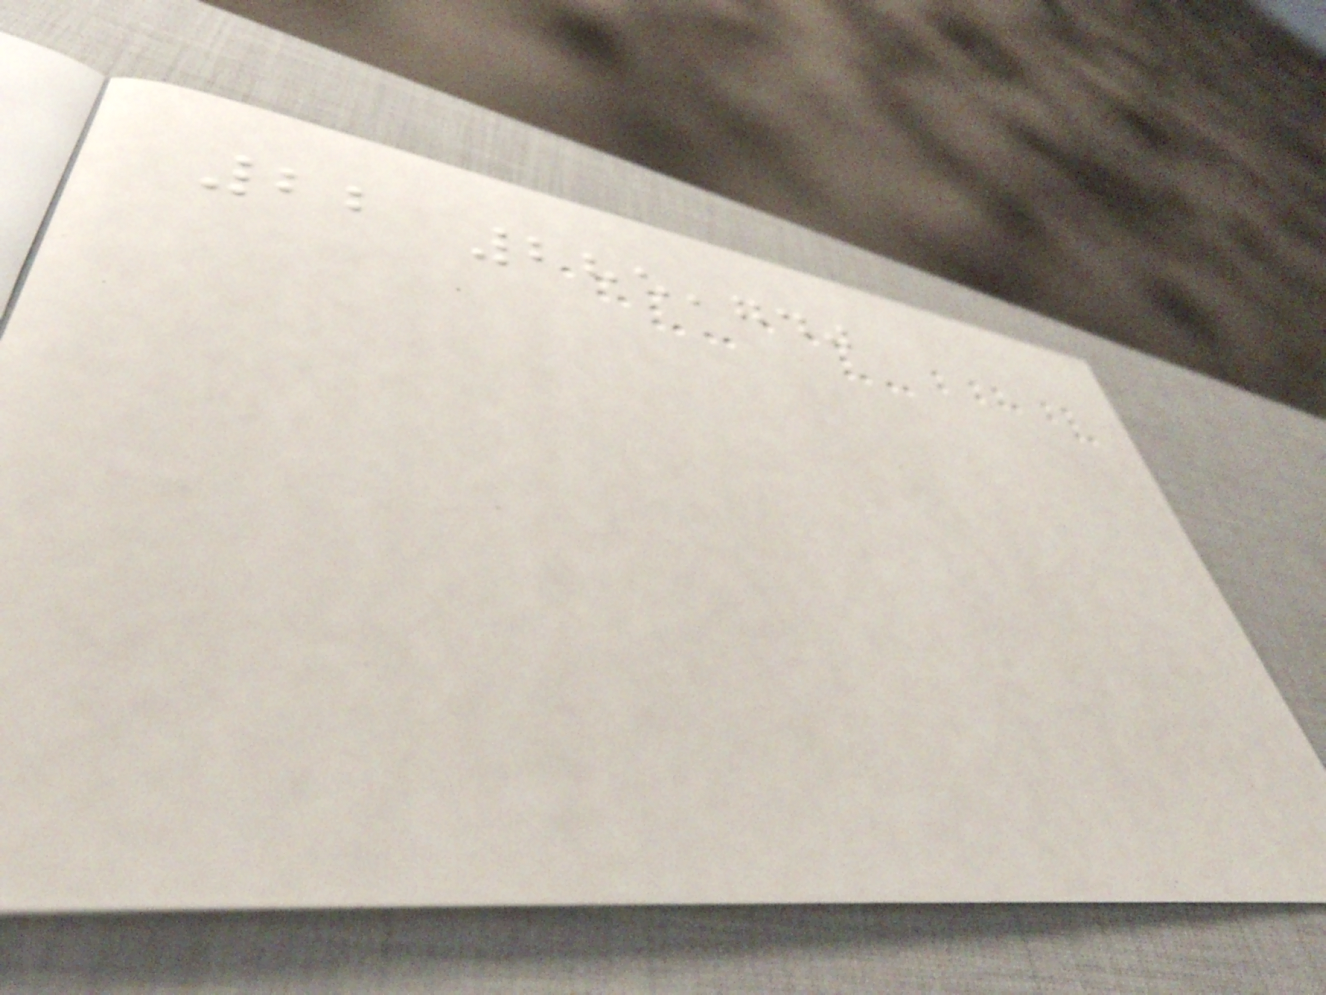22 285,740
